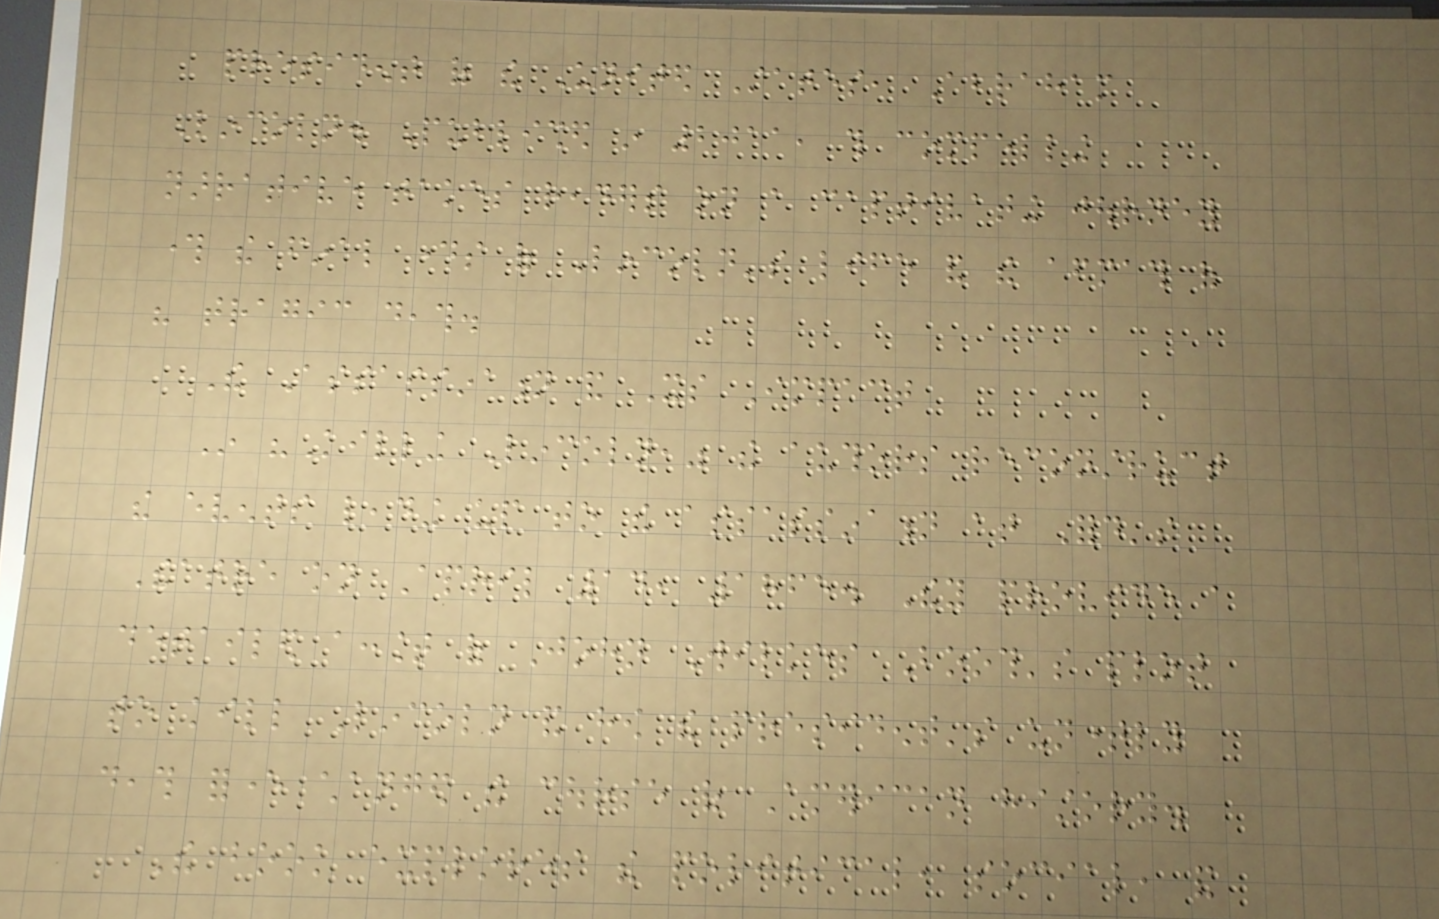president of the United States, Abraham
Lincoln. Published in 2011, this compelling
narrative takes readers on a captivating journey
through the final days of Lincoln's life and the aftermath of
his tragic death.
The Assassination and Its Impact
In "Killing Lincoln," the authors reconstruct
the events leading up to the assassination at Ford's
Theatre on April 14, 1865. They provide a
detailed account of John Wilkes Booth's plot
to kill Lincoln and how the president's untimely
death forever changed the course of American history.
The book explores the political, social, and
